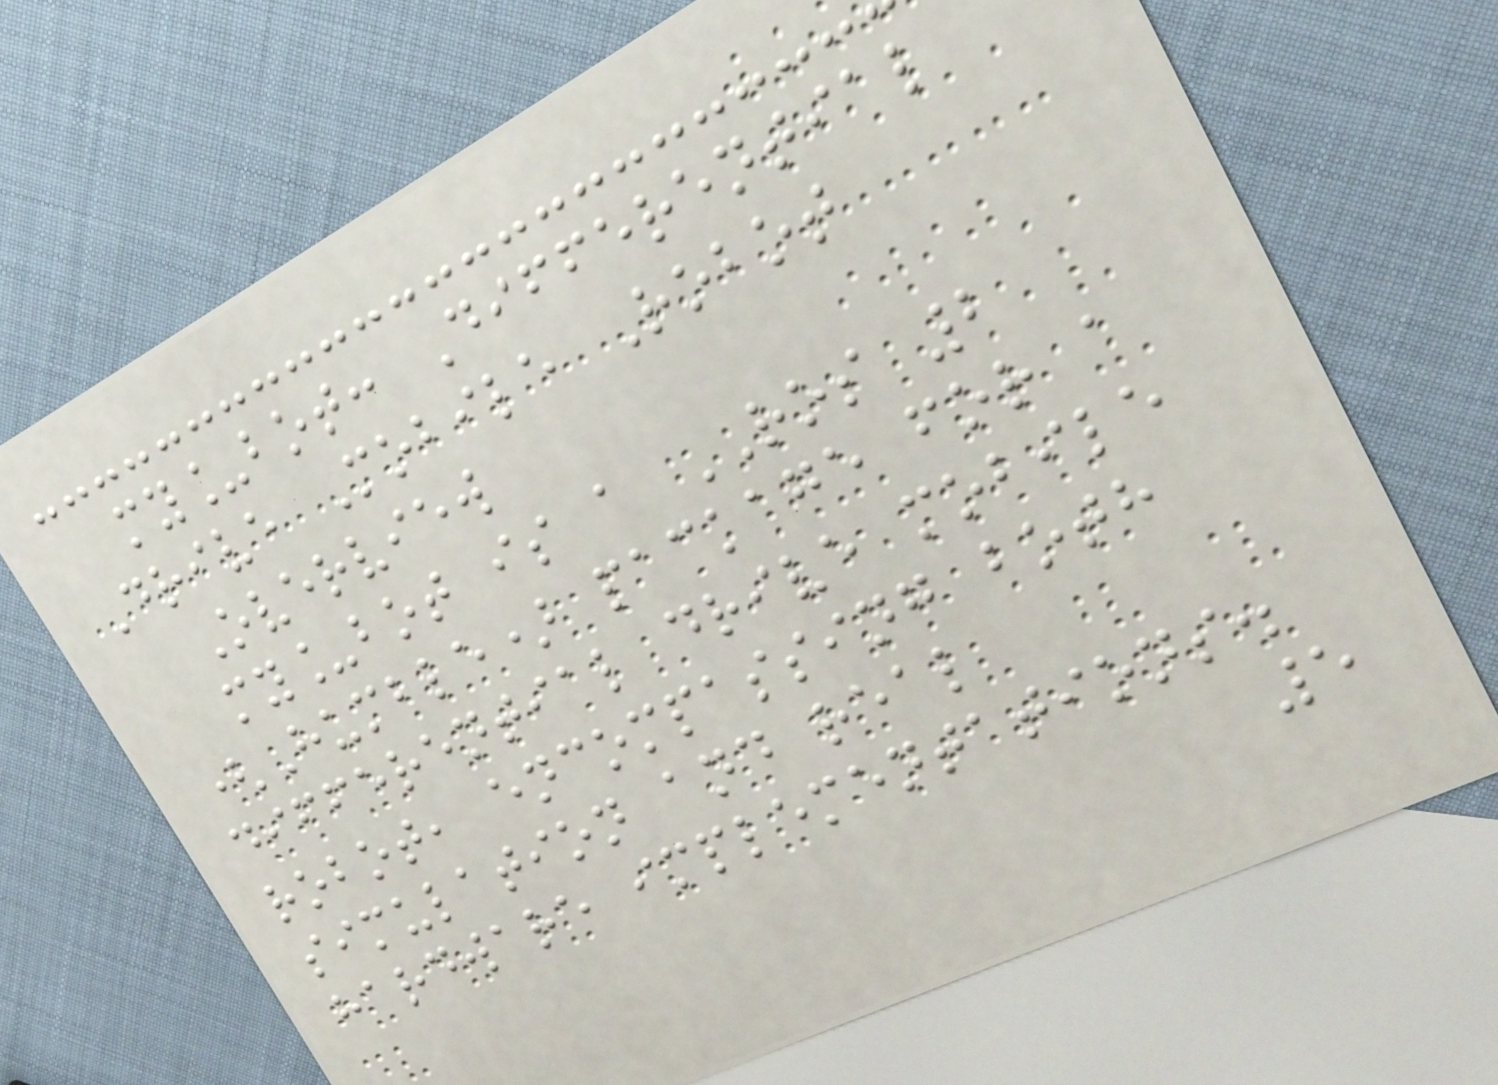my_bot: Differential
Drive Mobile Robot
Overview
my_bot is a ROS 2
(Humble) package for a
differential drive mobile
robot, encompassing both
simulation and real
hardware implementations.
5
